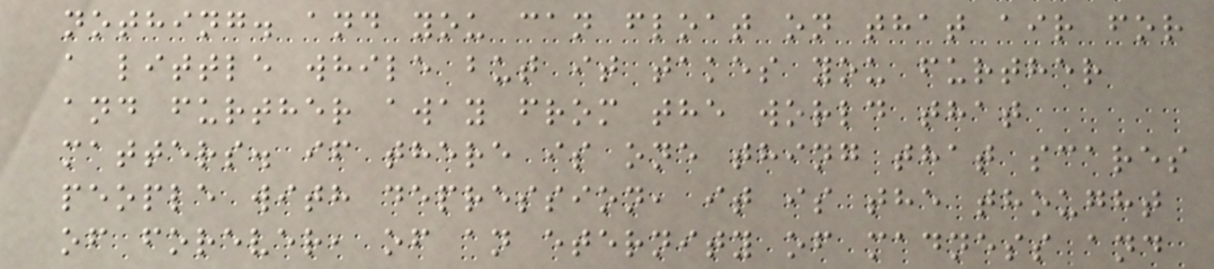nothing. and you can float on that air for
a little while but it takes you further
and further away from the world that
matters. if there is one thing that scares
people with depression, it is the thought
of forever, of an eternity of madness and
